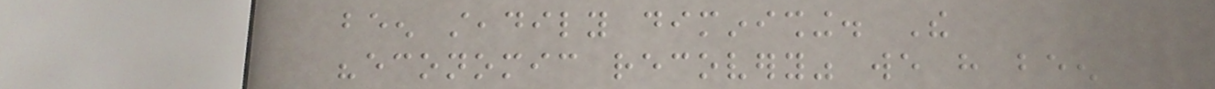been steadily diminishing. The
"economic recovery" we have been
